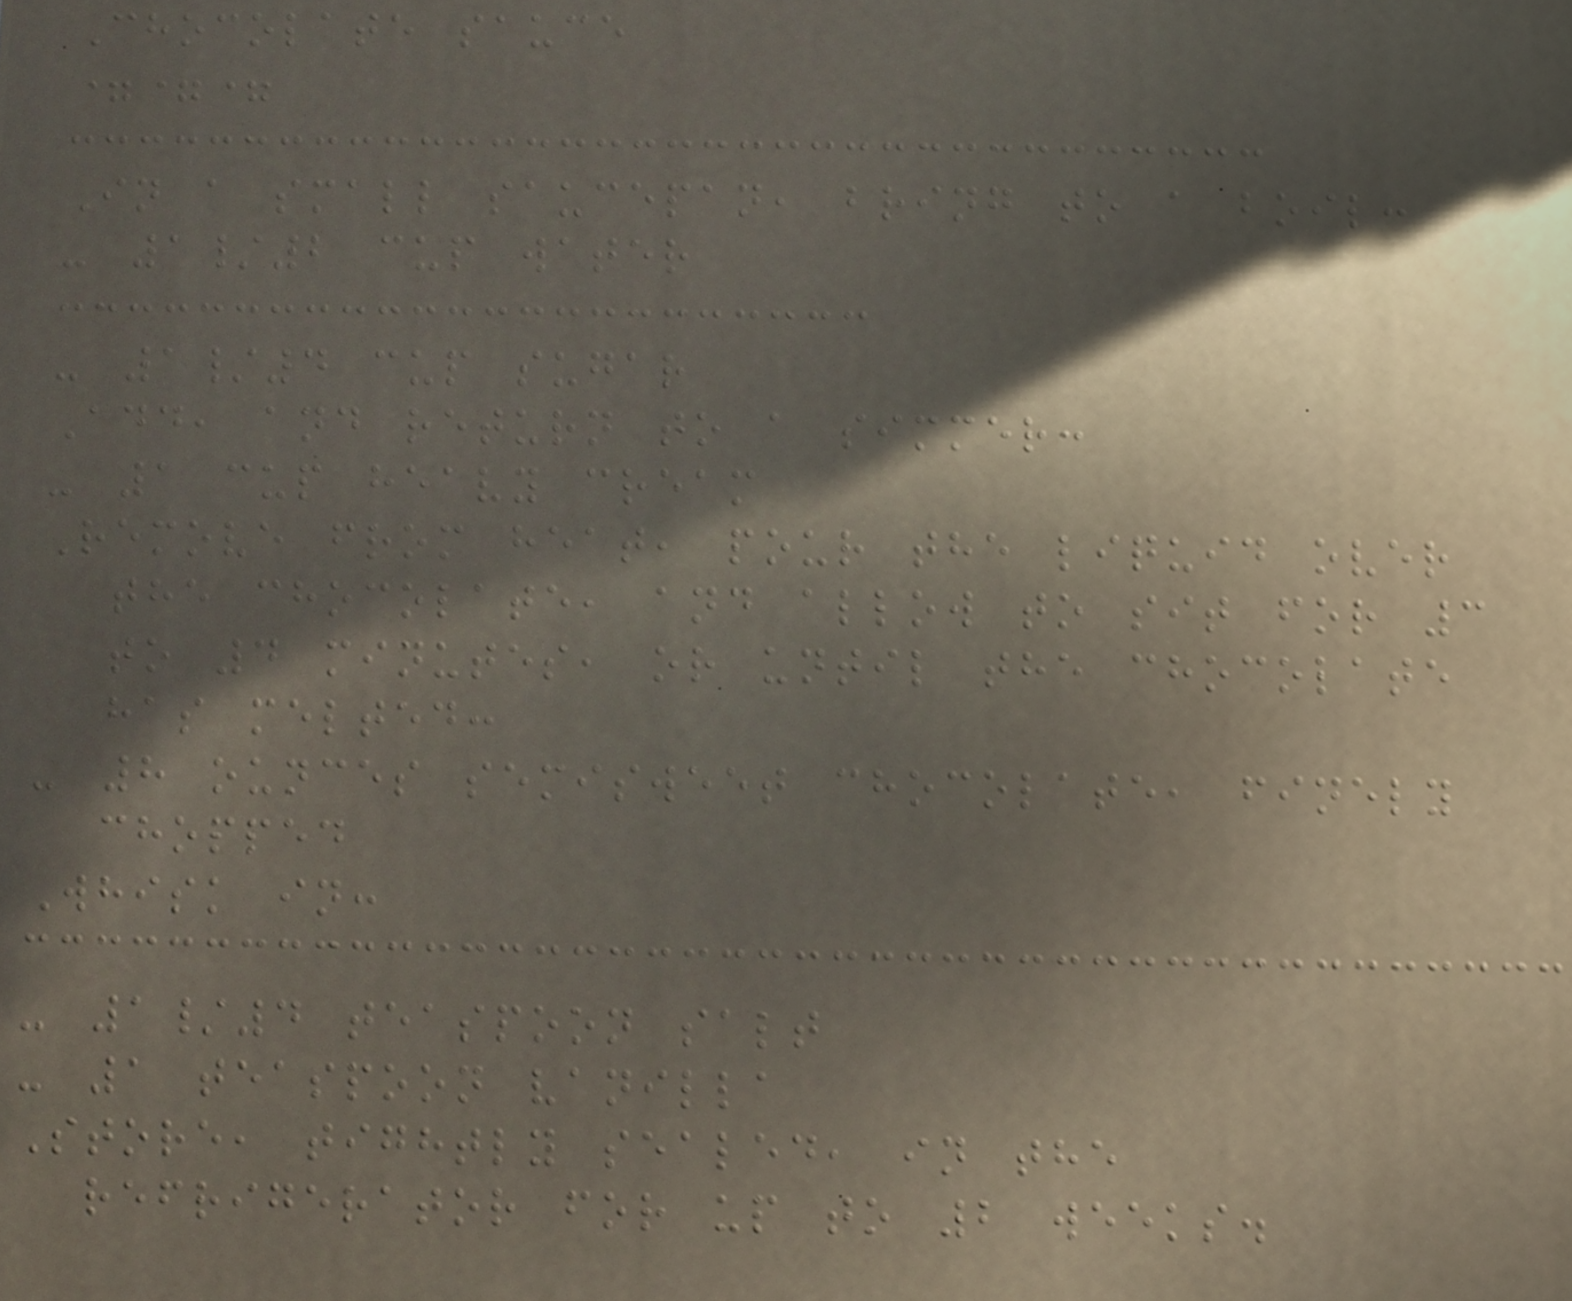Chocolate sauce
===
In a small saucepan, bring to a boil:
- 1/2 cup water
- 1/4 cup sugar
Add, and return to a simmer:
- 1 cup heavy cream
Remove from heat, pour the liquid over
the chocolate, and allow to sit for 3
to 4 minutes, or until the chocolate
has melted:
- 8 ounces semisweet chocolate, finely
chopped
Whisk in:
- 1/4 teaspoon salt
- 1 teaspoon vanilla
Store, tightly sealed, in the
refrigerator for up to 2 weeks.
